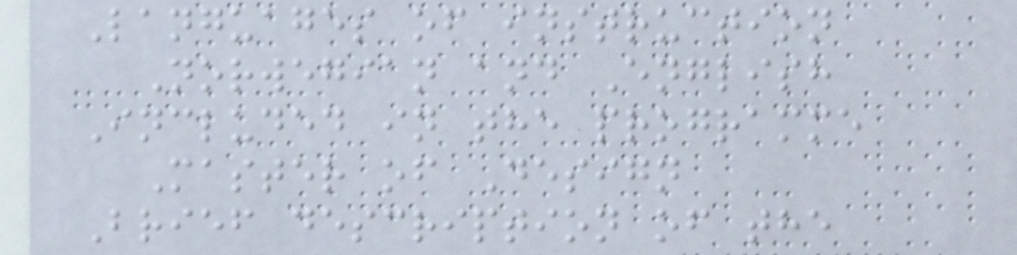Languages of instruction
Norwegian and English
Included in the programme
Master of Design
Brief description of the
